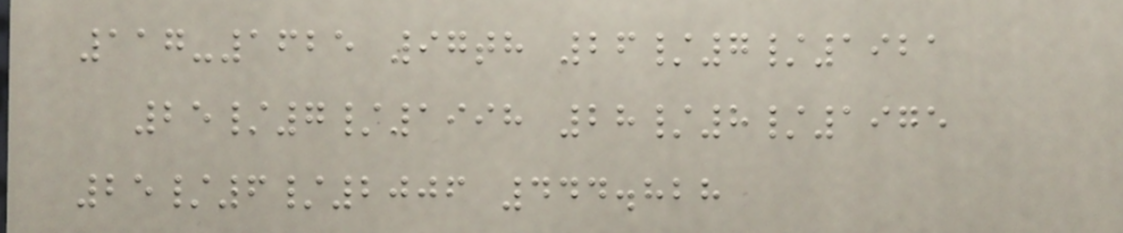117-1625 97th 26/7/1921
25/7/1998 28/8/1975
25/6/2006 444.828
